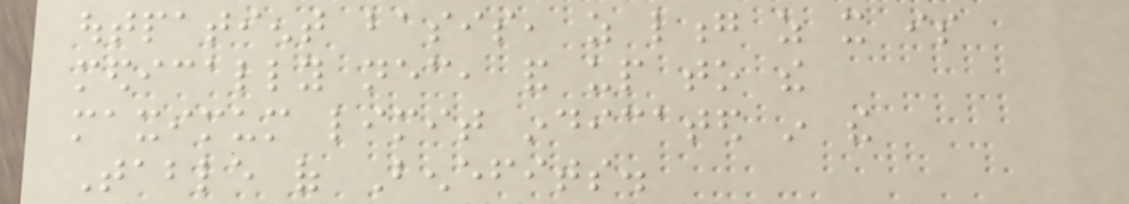outpatient basis, as long as it is
medically necessary, and up to the
maximum limit indicated in the
Table of Benefits.
